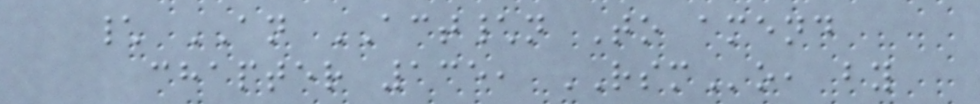\ AN ACT\n To amend
chapter 135, RSMo, by
